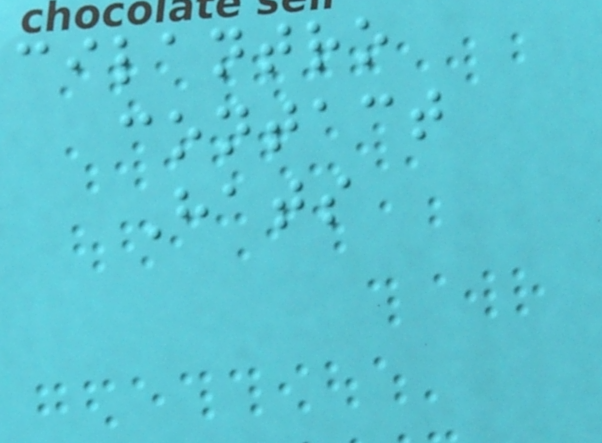cilantro
contact
Hats
